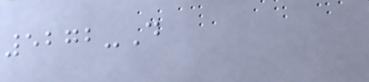5272-D
